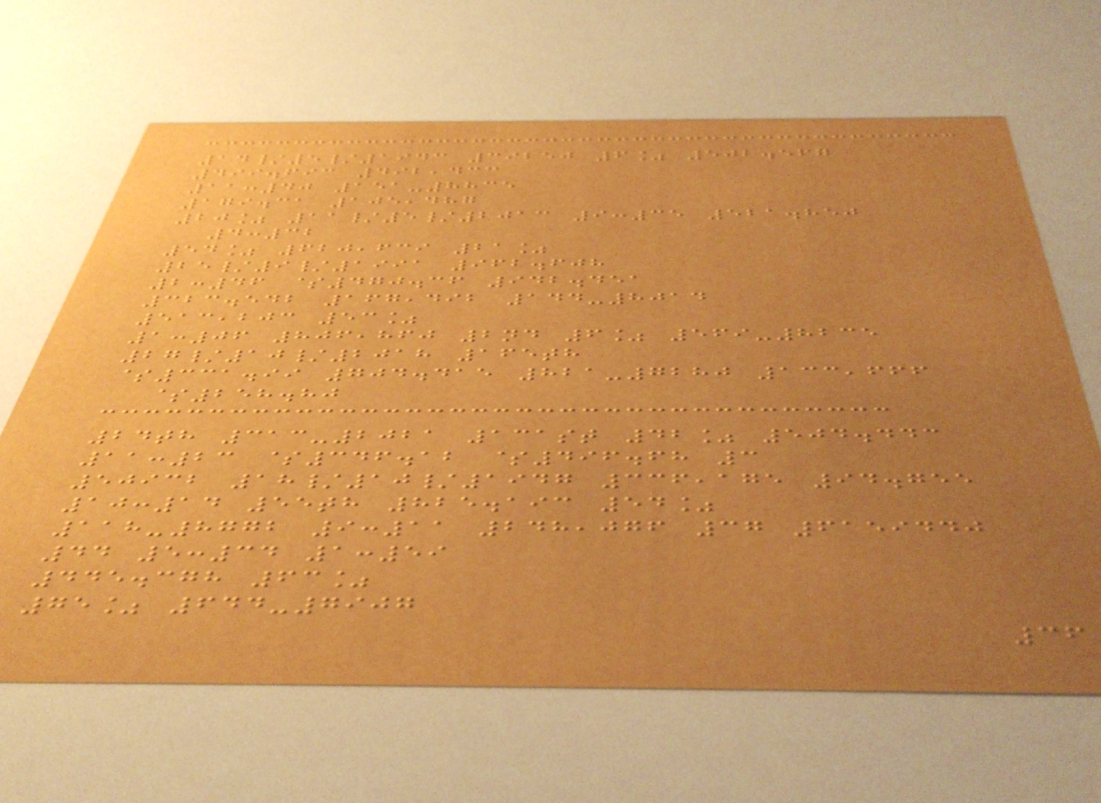14/5/1943 39250 6% 502.567
499.693 492,433
11:40 151-8835
179.31 105,487
20% 11/5/2013 9:35 521.850
4:32
54% 620,639 21%
25/9/1991 962.608
2:46 $470.36 942.451
323.542 167,492 144-8014
513,203 53%
1:06 806,860 2nd 6% 569-8235
27/10/2018 165th
$331.99 704.415 821-7280 133,666
$258.80
24th 313-2021 131st 42% 504.443
11:23 $346.12 $496.68 3
50932 18/10/1947 336,175 94.755
10:14 55th 825.193 54%
118-8772 9:11 248,076 37 6159440
44 5:34 1:59
445.378 63%
75% 644-7907
36
